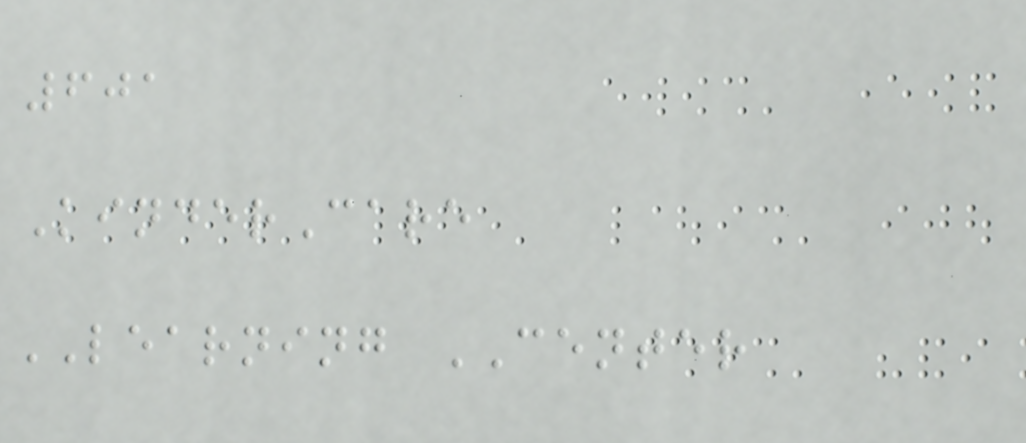601
KinderCare
LEARNING CENTER
